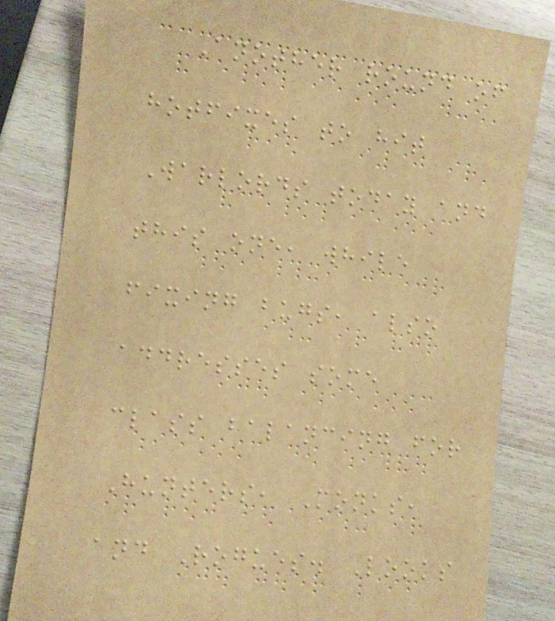Another round of
hotfixes to hit
Warlords today and
this one, while
fixing bugs, also
addresses some
class balancing for
Hunters, Monks,
and Rogues. Looks
